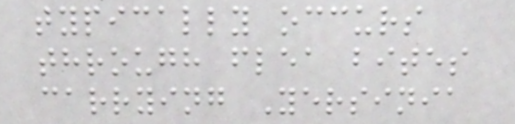typically occurs
through flea bites
carrying Yersinia
